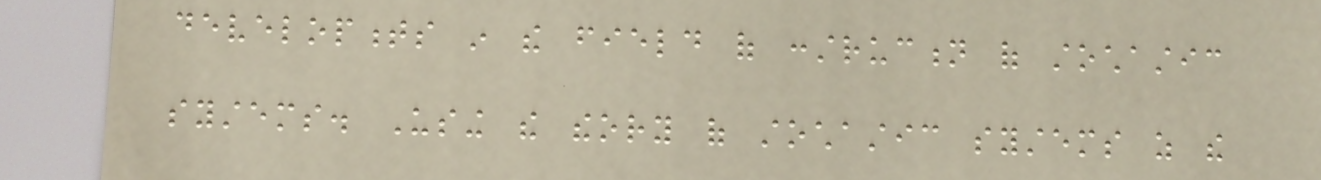developments in the field of construction of stochastic
systems. Using the theory of stochastic systems as the
